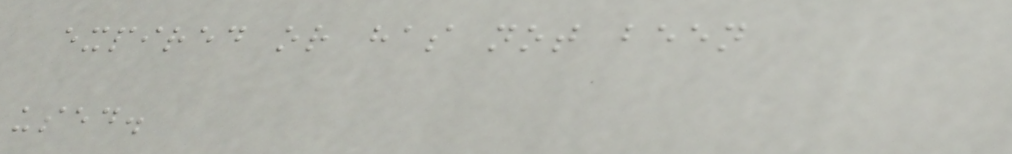expired or has not been
used.
